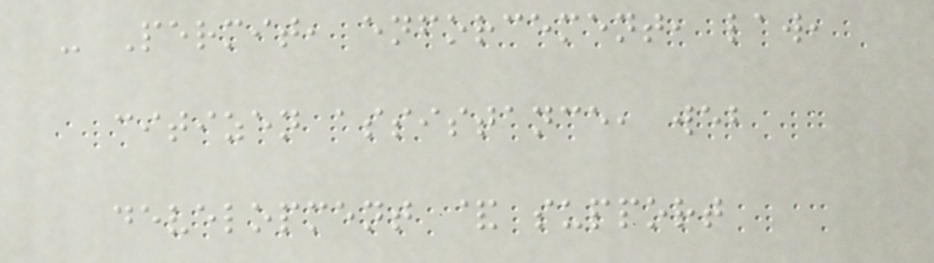- Permit, enforcement, law,
citizen assistance, web
development & support
